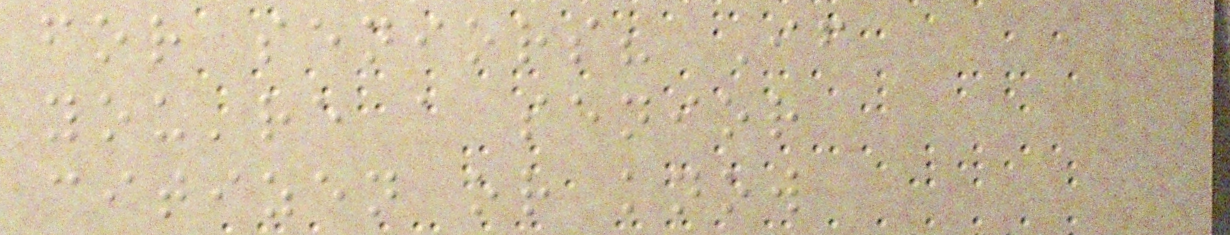for seniors? If
you're a senior
citizen or know
